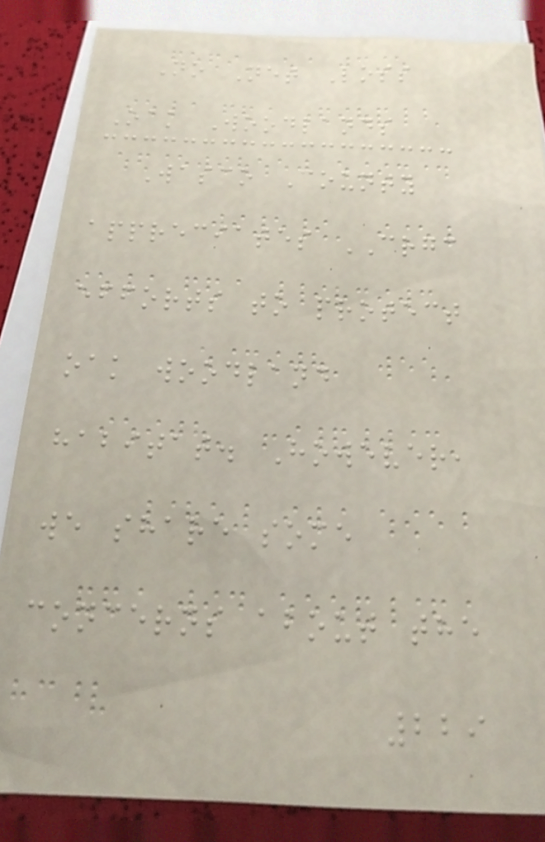No Net Loss
Oak Woodlands
Wasco County
appreciates CRGC
efforts to protect
oak woodland
habitat. However,
we share some
concerns about the
229
